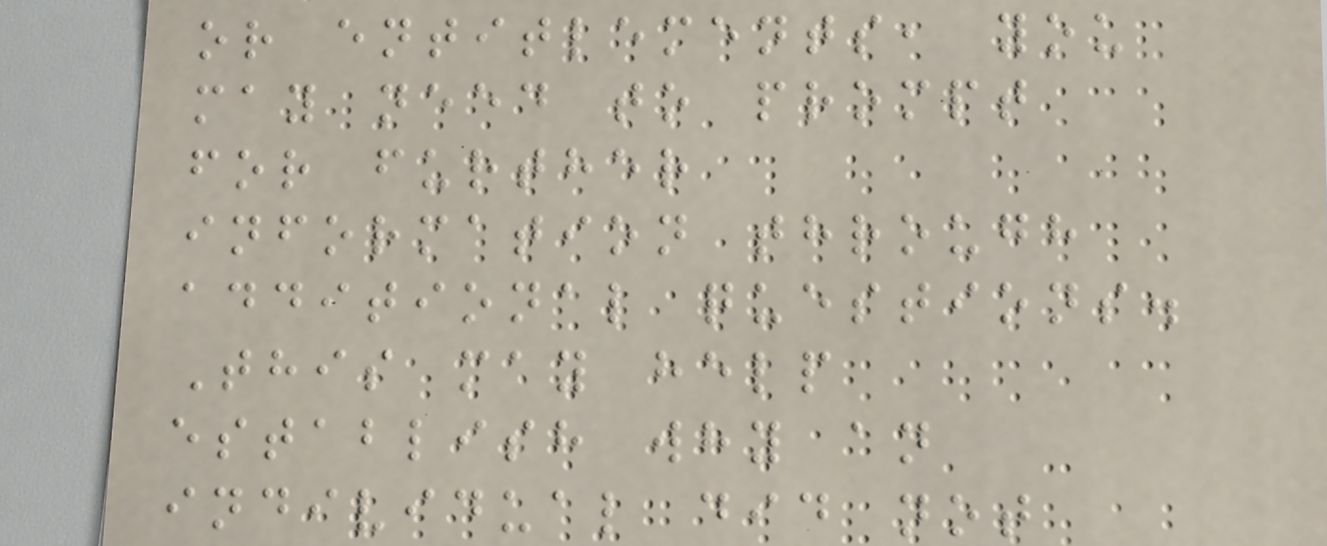or entitlements, you
may need to prompt
for further
information through
additional questions.
This may help
establish why an
individual did not
